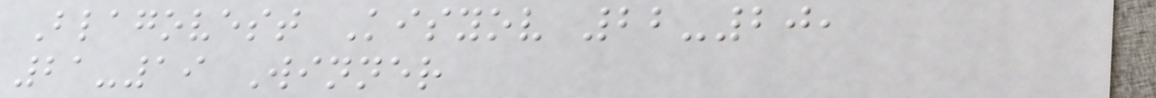Blagovest Kisyov 22-20,
21-19 Winner
